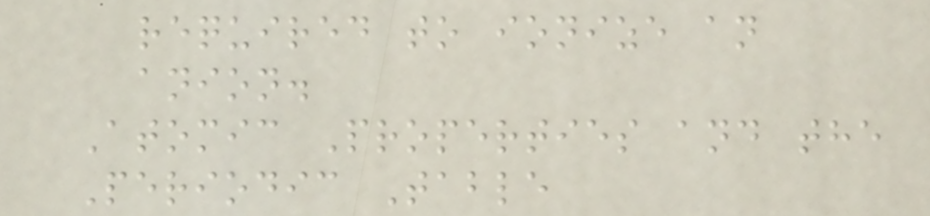required to ionize an
anion.
Atomic Properties and the
Periodic Table
